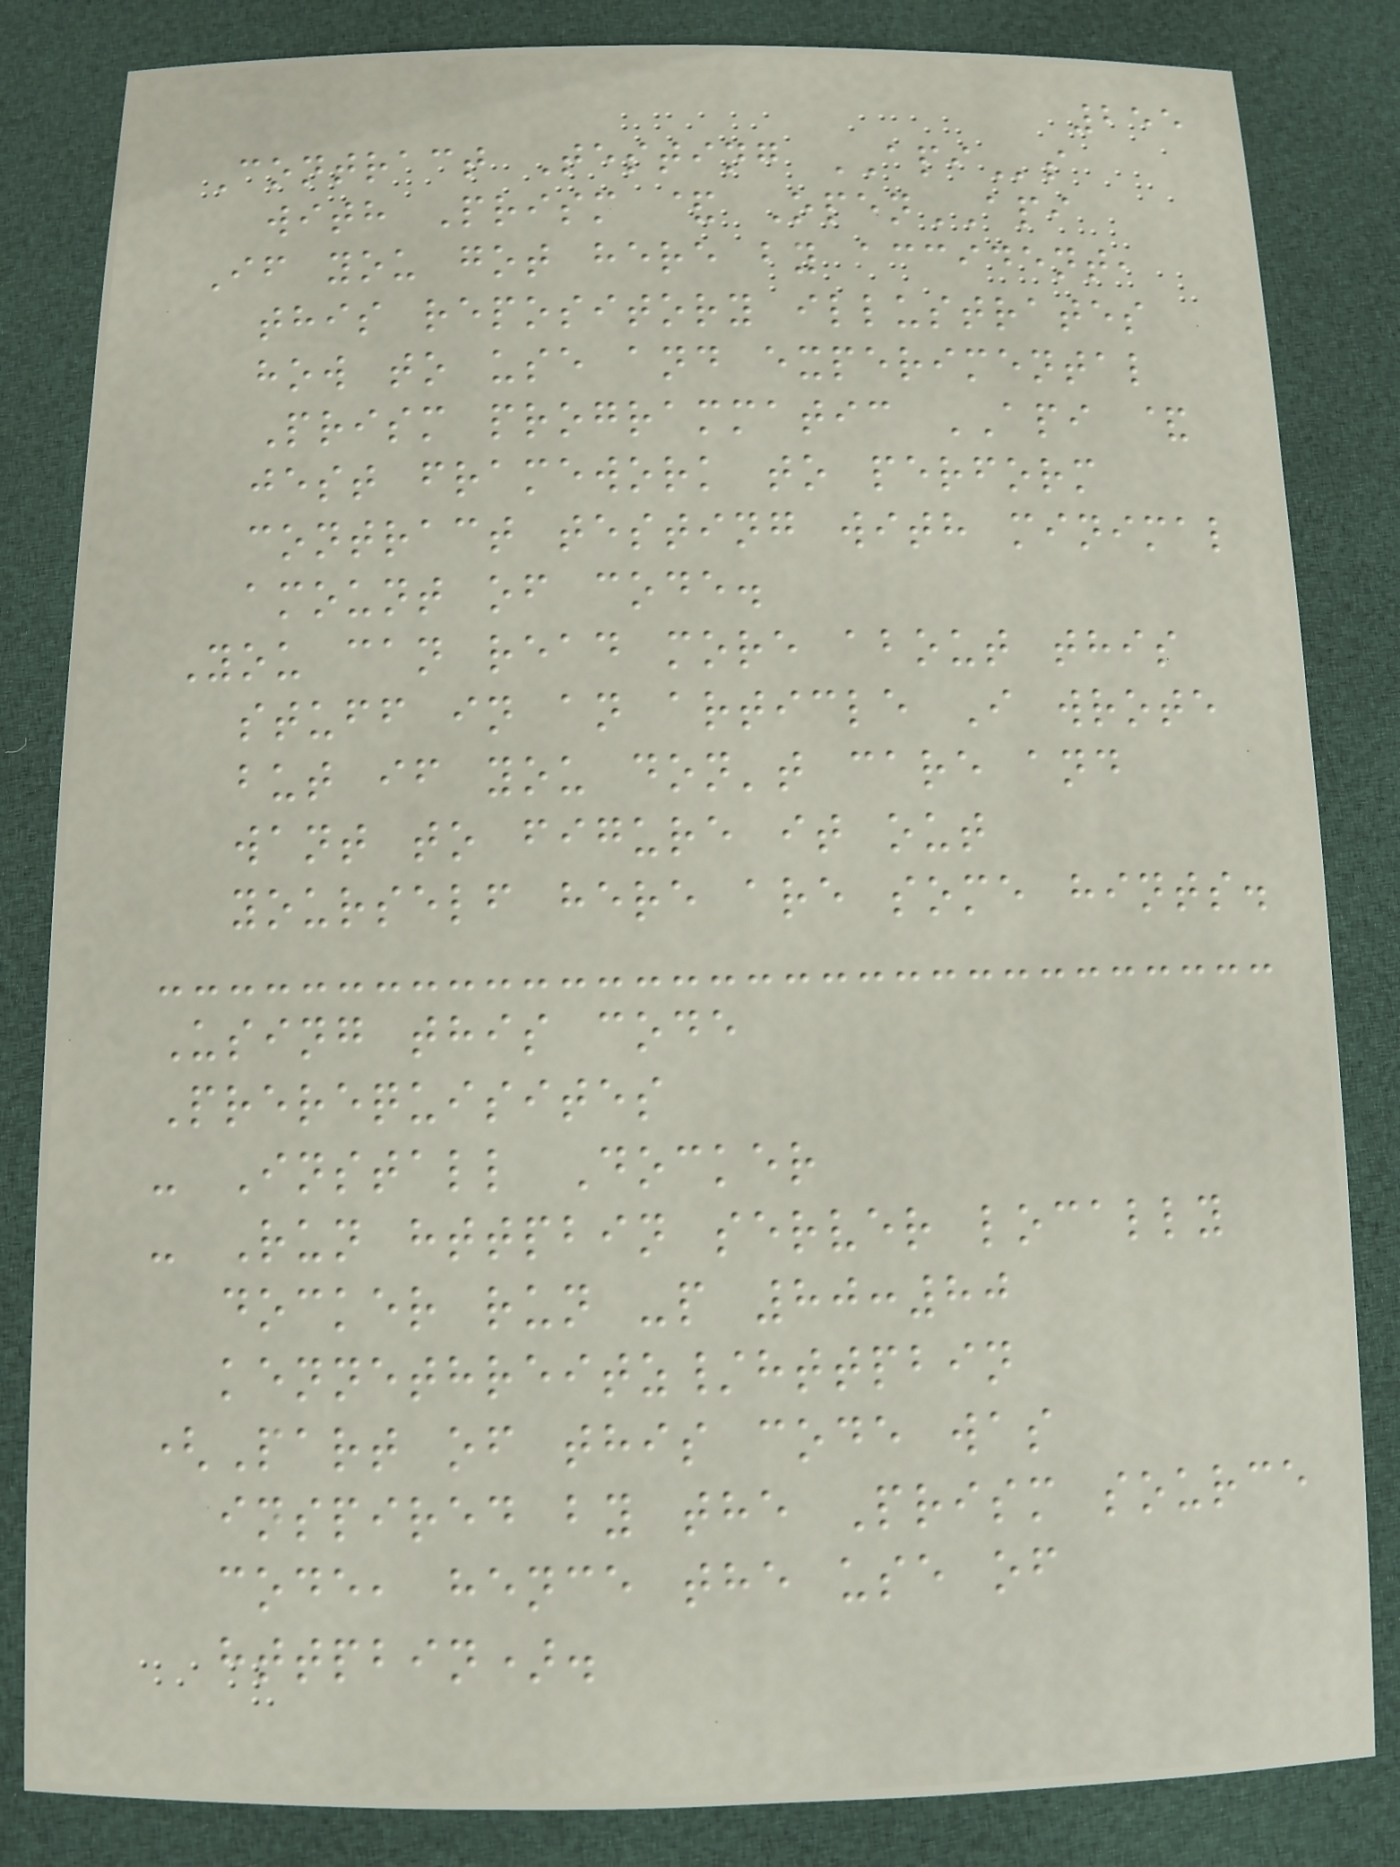255
Contract Testing APIs
with Prism & OpenAPI
If you got here by accident,
this repository illustrates
how to use and experimental
Prism programmatic API &
jest framework to perform
contract testing with minimal
amount of code.
You can read more about this
stuff in an article I wrote
but if you don't care and
want to figure it out
yourself here are some hints.
Using this code
Prerequisites
- Install Docker
- Run httpbin server locally
docker run -p 80:80
kennethreitz/httpbin
(Part of this code was
inspired by the Prism source
code, hence the use of
httpbin).
